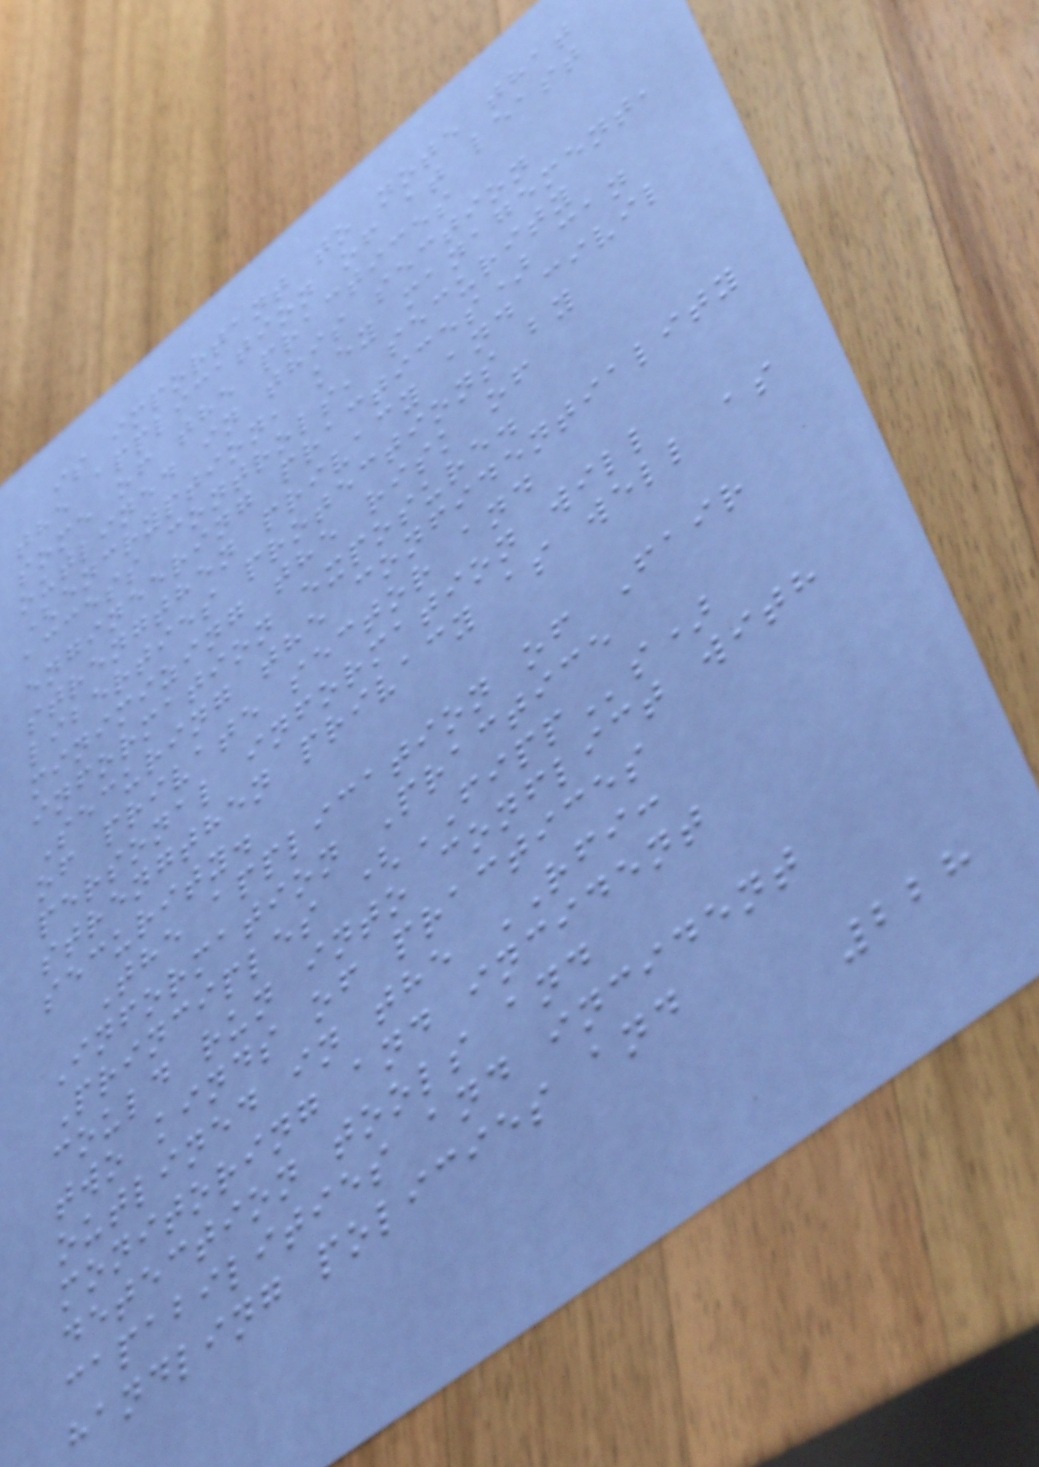is important to note that
the application of at least
some of the practices
outlined in this section
(encryption, key management,
access controls, security
engineering practices) can
strengthen privacy and civil
liberties protections by
minimizing the risk of
information exposure.
Securing the confidentiality
of private sector and
personal information will
strengthen privacy as well as
security.
The application of Fair
Information Practice
Principles (FIPPs)
could run into conflict with
two kinds of practices
outlined in the RFI:
monitoring and incident
detection tools and
capabilities and incident
handling policies and
228
